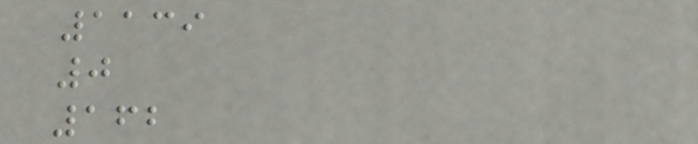1139
0
162
